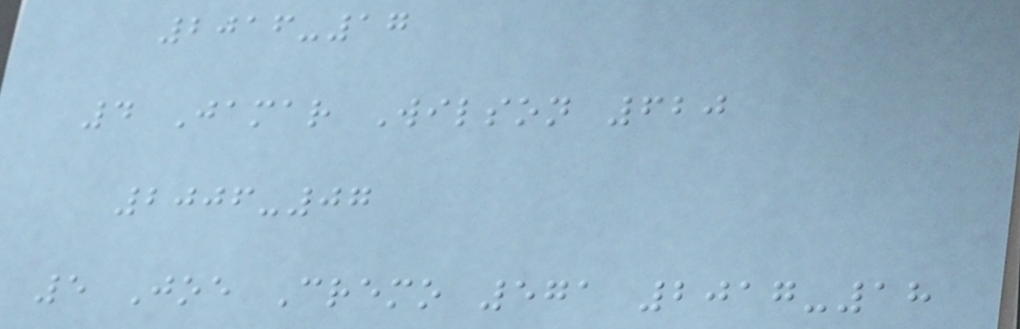2016-17
4 Jamar Wilson 620
2006-07
5 Joe Cremo 571 2017-18
